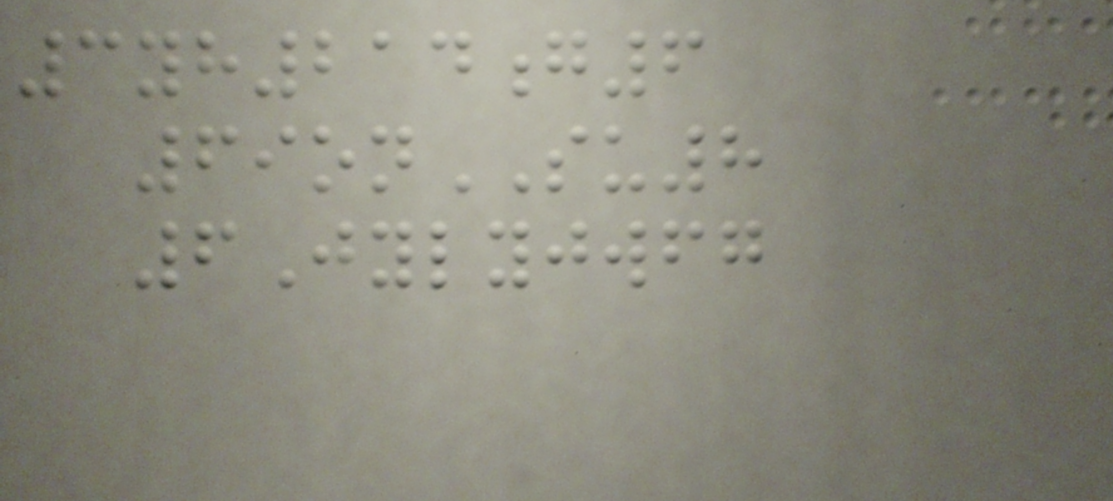3yh214g6
69onSU8
6Jylyjwfg
